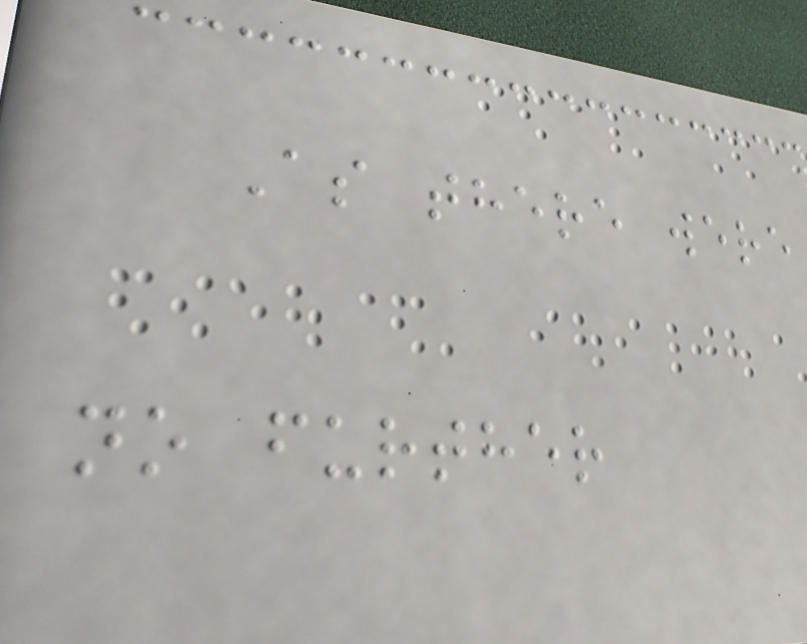As there were
no further
